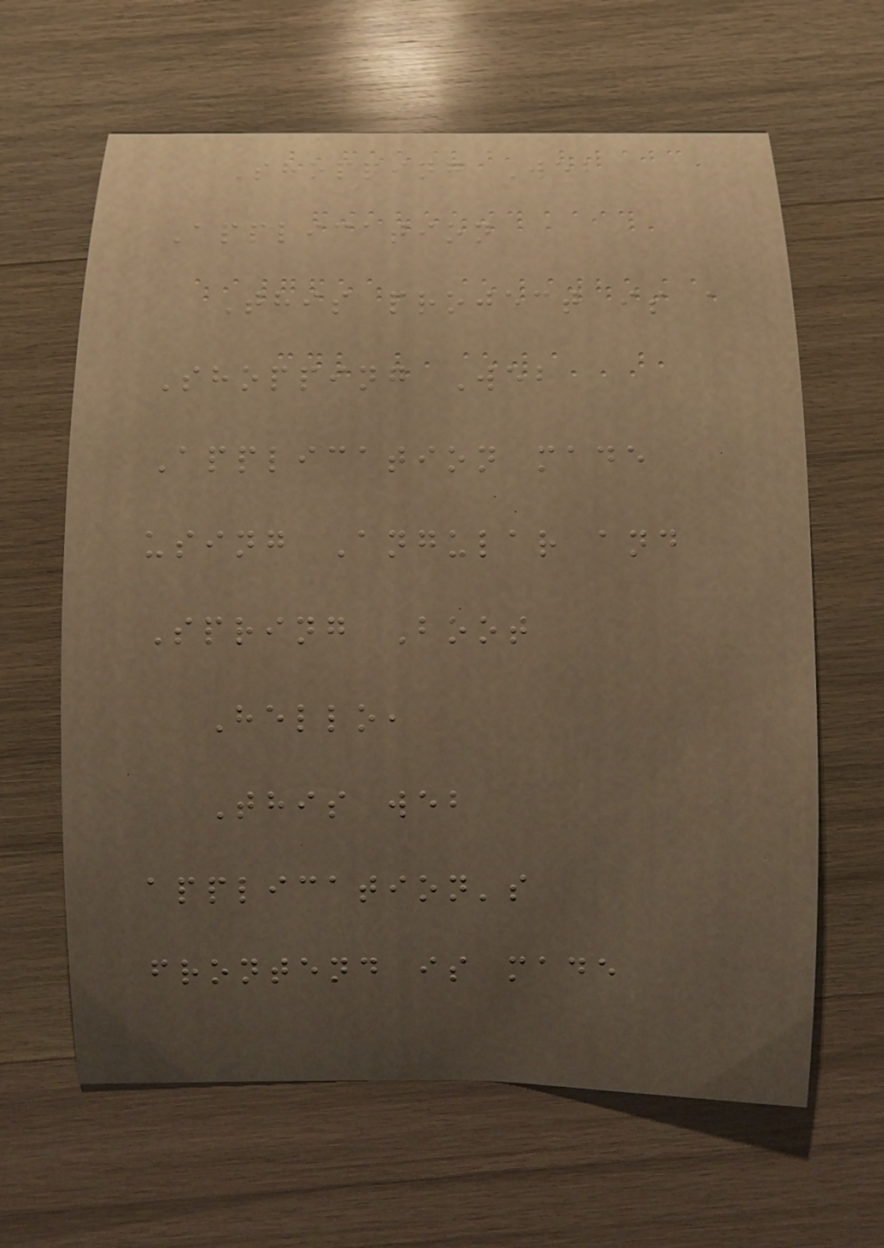Shopping Web
Application
This project is a
Shopping Web
Application made
using Angular and
Spring Boot
Hello,
This web
application's
frontend is made
